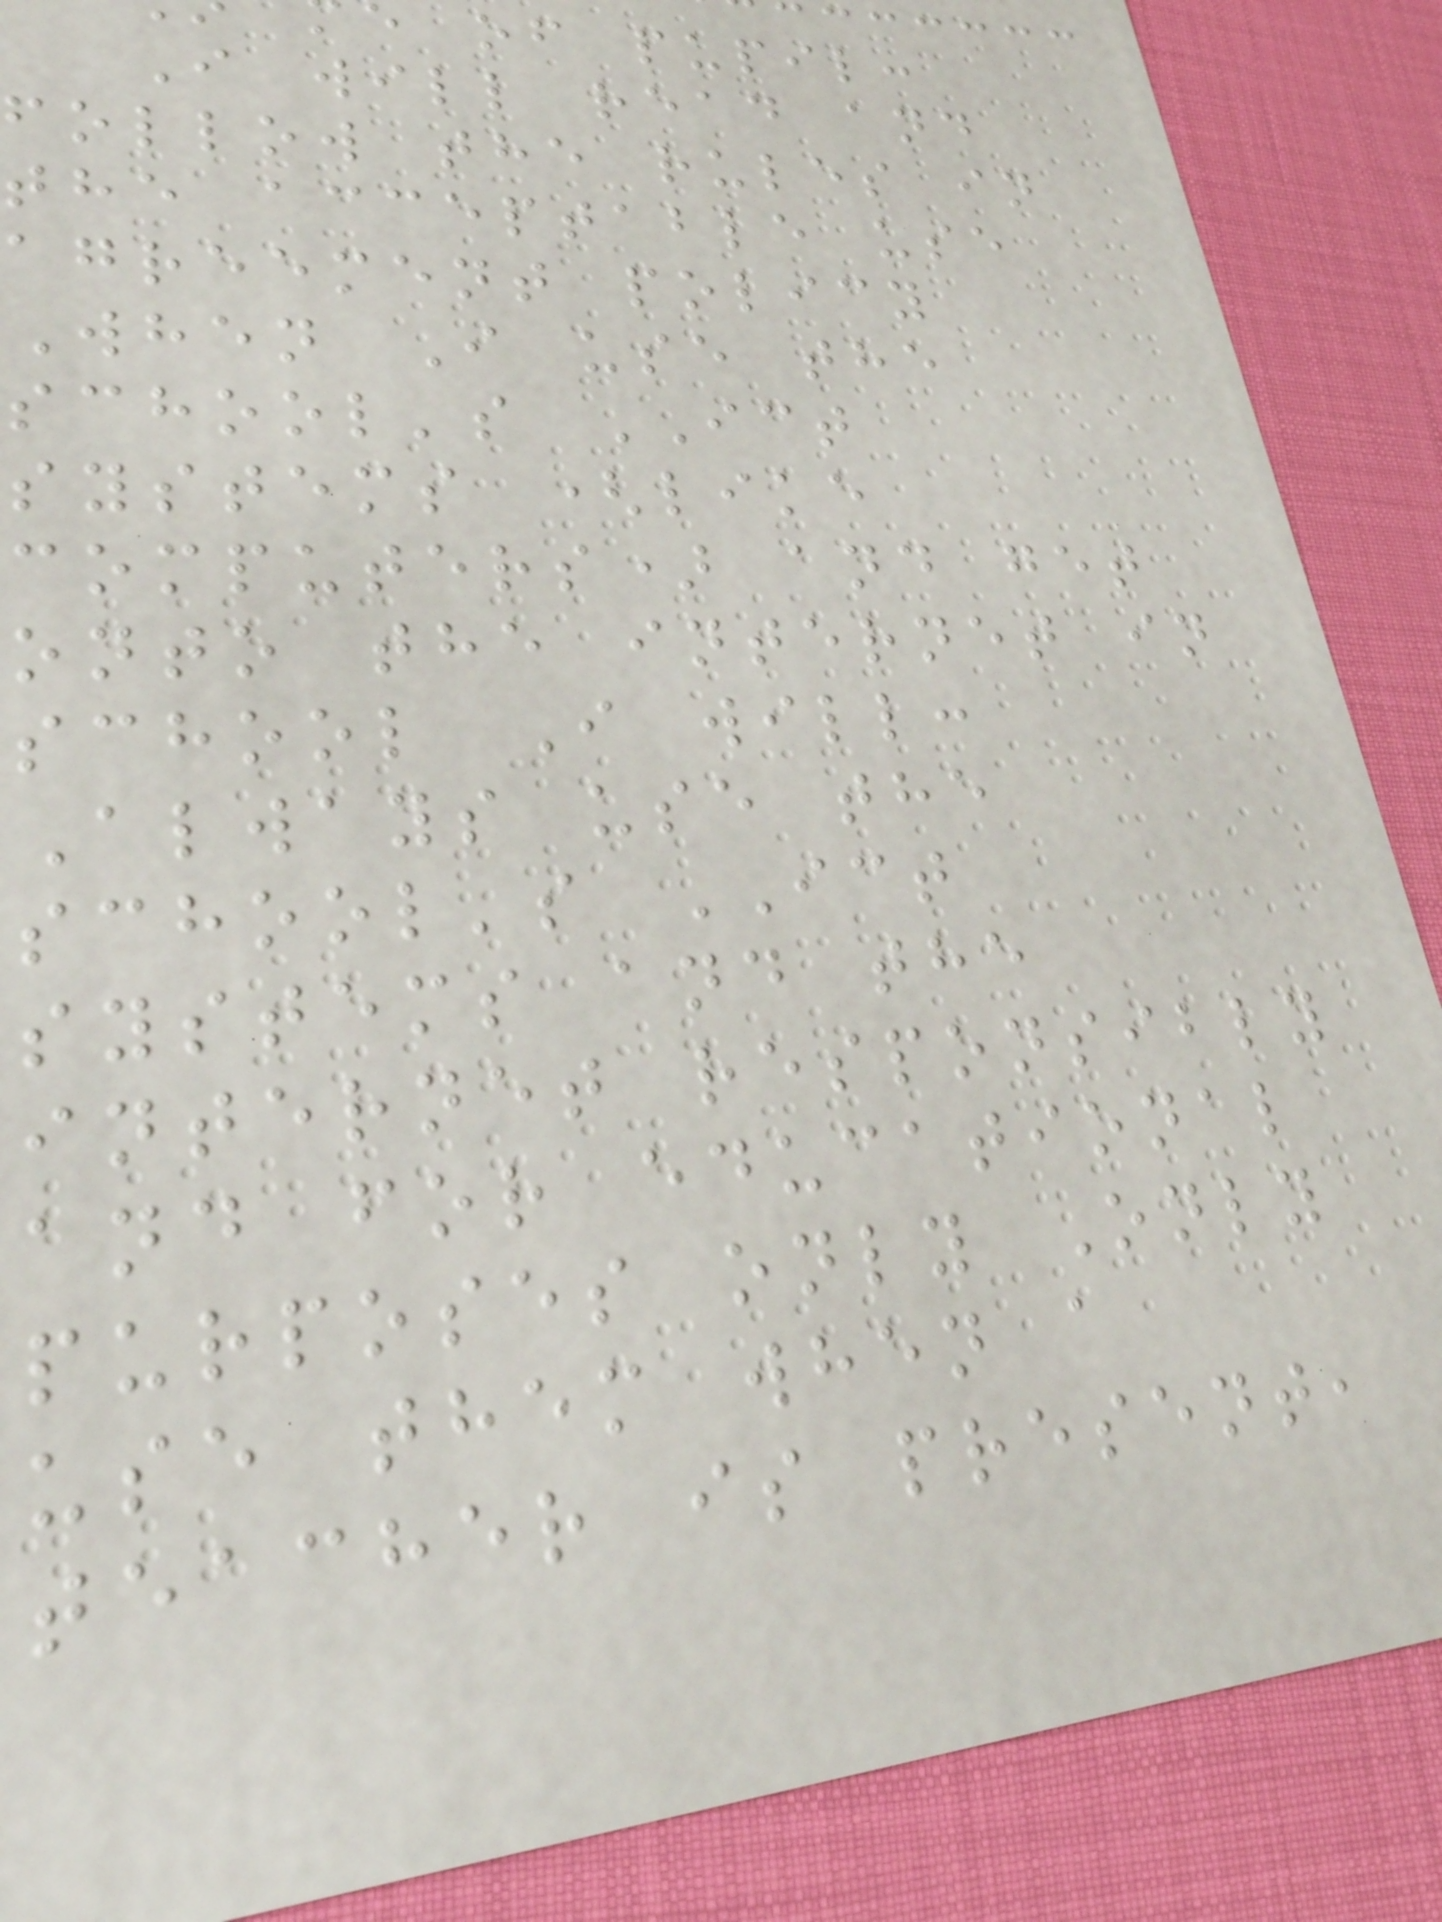of pupil:
I will read and
follow the rules in
the acceptable use
agreement policy
When I use the
school's ICT
systems (like
computers) and get
onto the internet in
school I will:
Always use the
school's ICT
systems and the
internet responsibly
and for educational
purposes only Only
use them when a
teacher is present,
